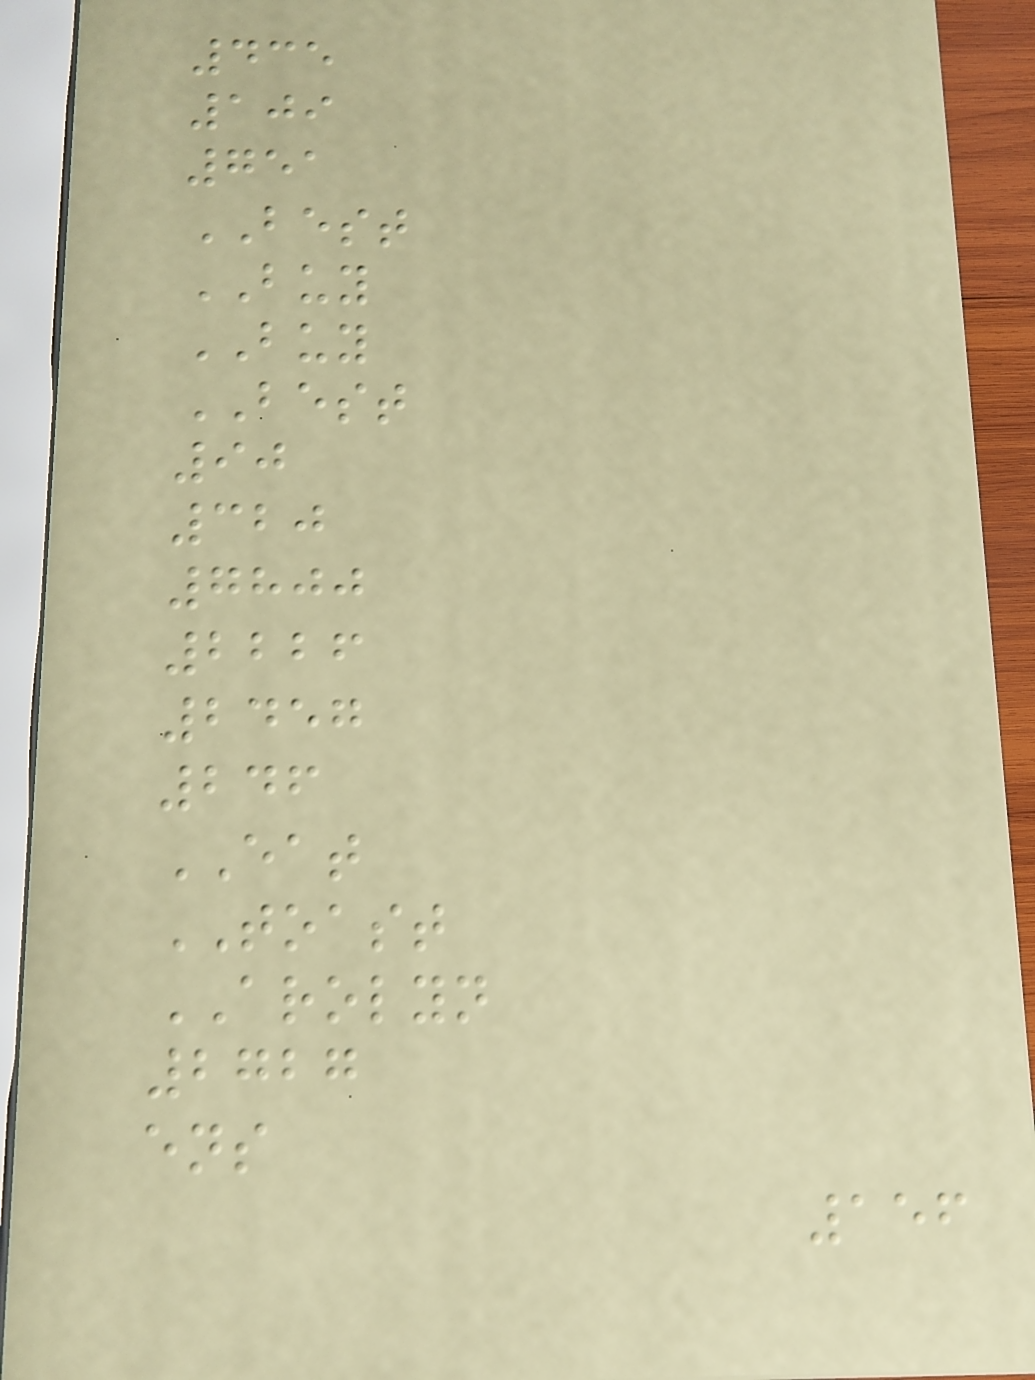435
109
751
BEST
BUY
BUY
BEST
90
320
7800
2226
2457
246
EAT
TOAST
AROLYN
2727
ens
156
